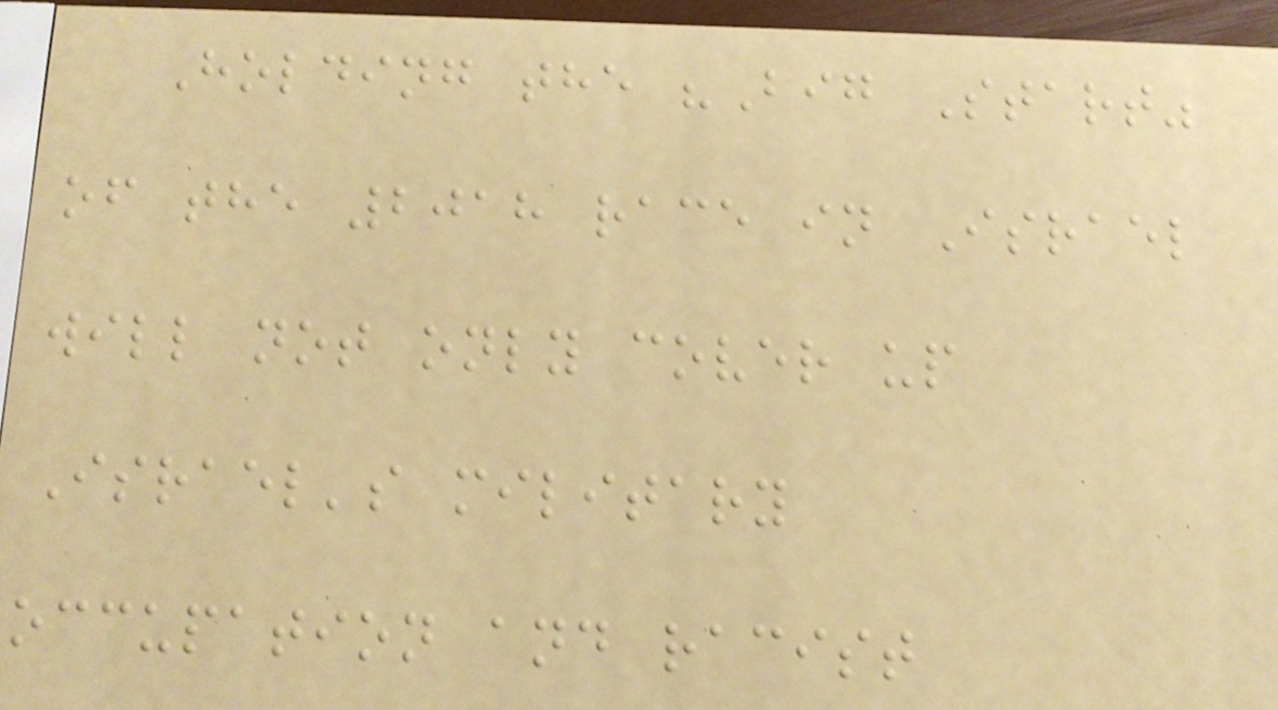Holding the "Big Start"
of the 2018 race in Israel
will not only cover up
Israel's military
occupation and racist
